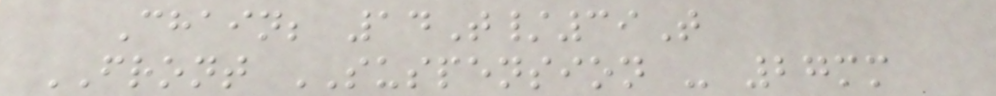Chain; 14T/39T
FRONT SUSPENSION - 27mm
